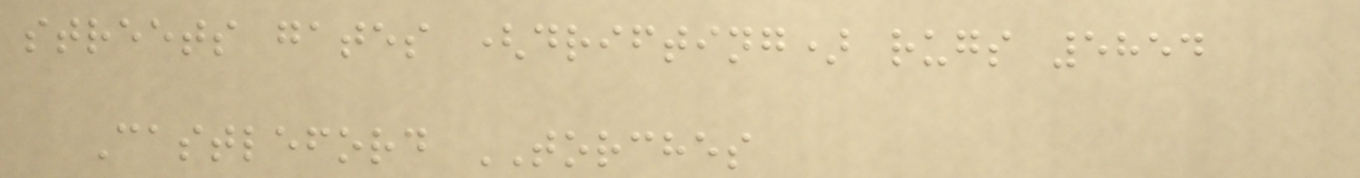streets gates (drifting) rugs 5854
Castleford TORCHES
